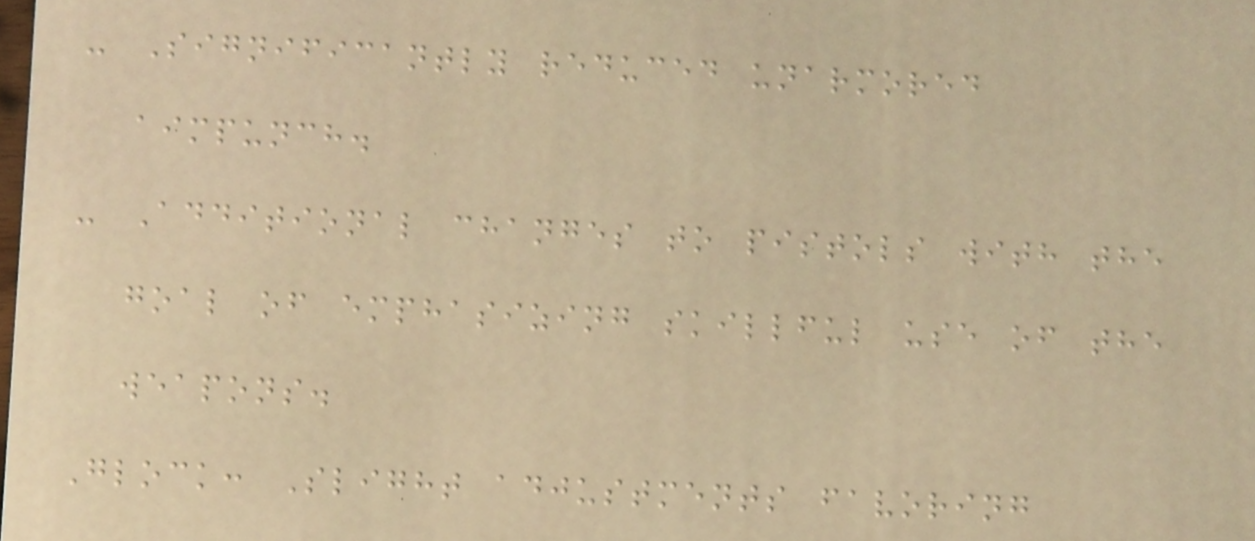- Significantly reduced unarmored
aimpunch.
- Additional changes to pistols with the
goal of emphasizing skillful use of the
weapons.
Glock: Slight adjustments favoring
